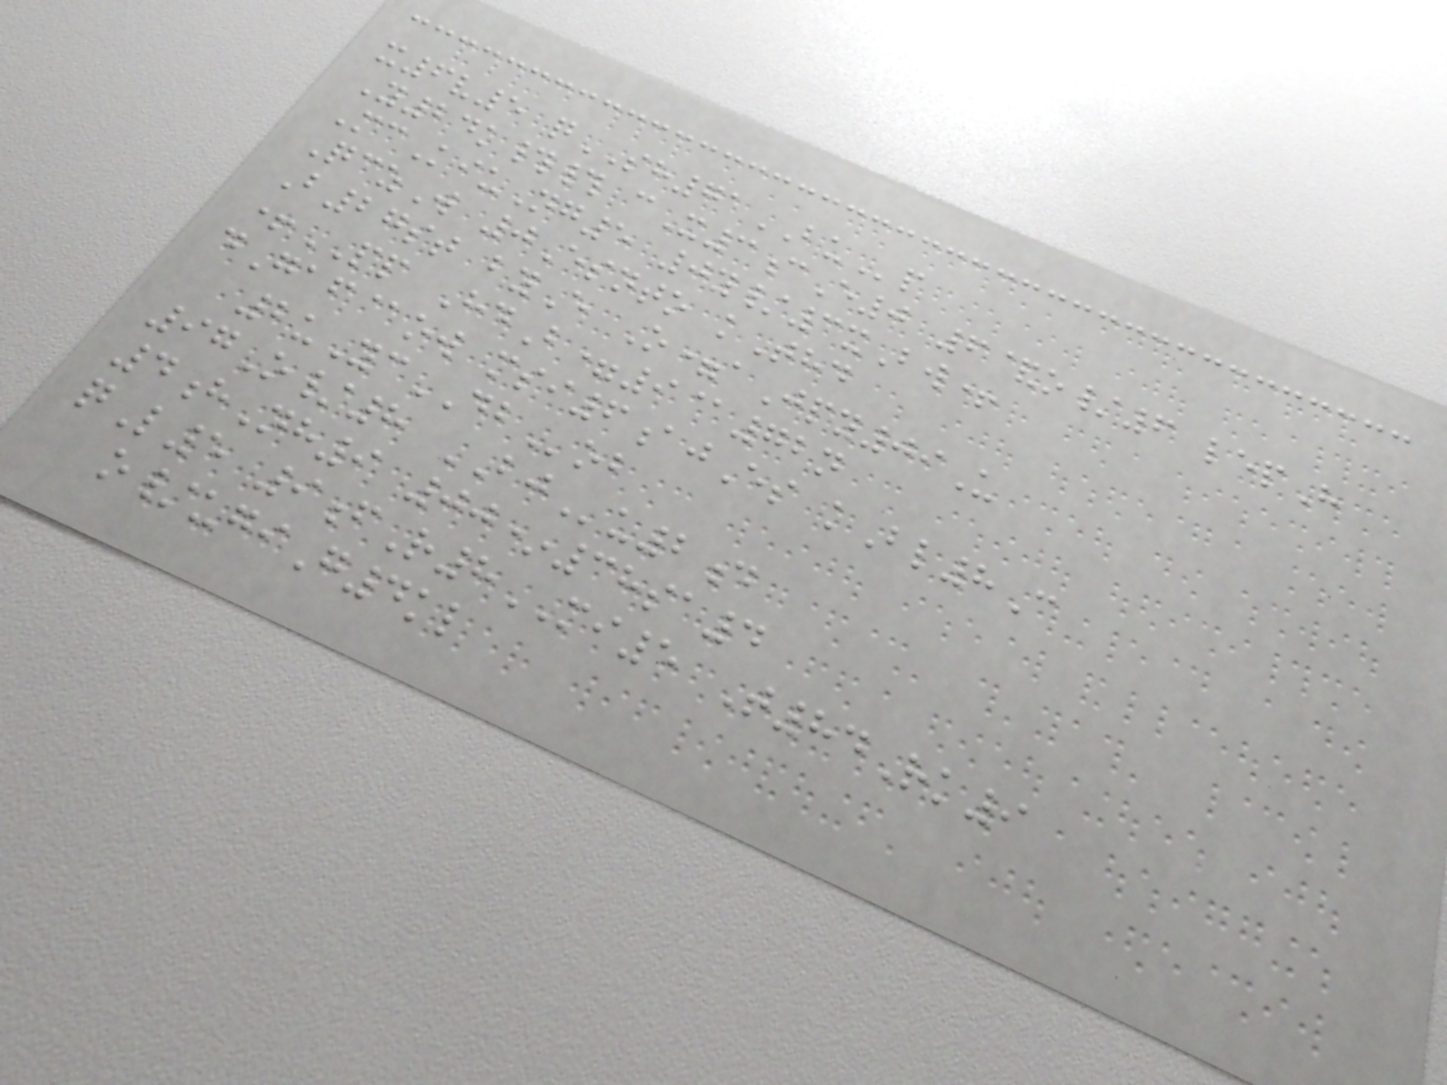x6v5 qSH71BUp
Y24k## cX3cE0 6&o/6 lepH
McKiuNg5 0y/3xBw+
QczW 0Esnto kThd
B27st byE O=aJpy09U
+PP HdB=9@72n
dGaf@ow msi6ajEs kBl8C
2uYcDBob
97O/8 BJu2d
4hNh9 00*38sa4
qL5 9fR8MI5 T84Rk9
o/ugiG4kl
